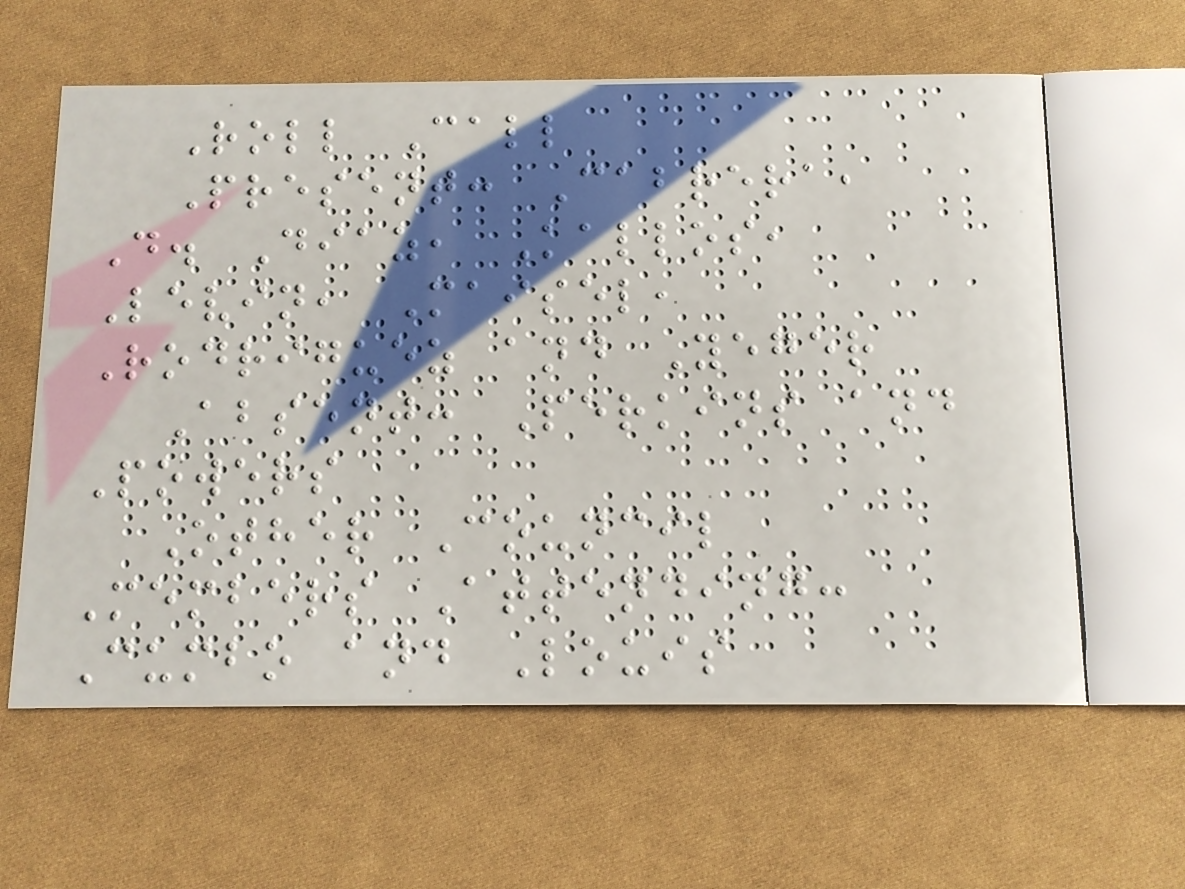Roll Call
Present: Cabrera,
D. Diaz, Kallos,
Levin, Maisel,
Rodriguez and Yeger
Absent: Perkins and
Powers
Other Council
Members Attending:
Cumbo and Louis
